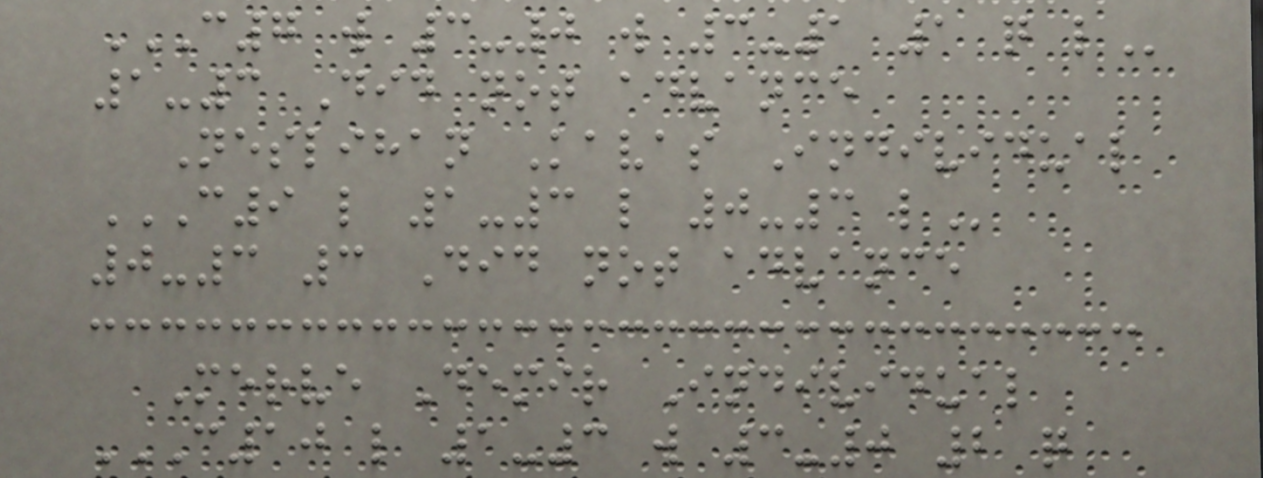C7 W 3-0 W 3-1 1 Q L
1-3 Did not advance
Neslihan Kavas Individual
C9 L 1-3 L 0-3 L
0-3 3 Did not advance
Merve Demir Individual
C10 L 1-3 W 3-0 2 Q
